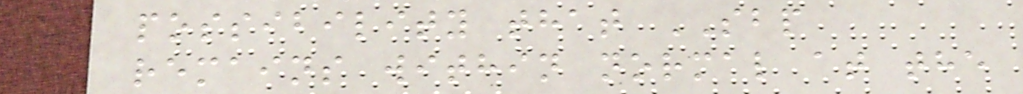possibility that SBP
remains within normal at the
